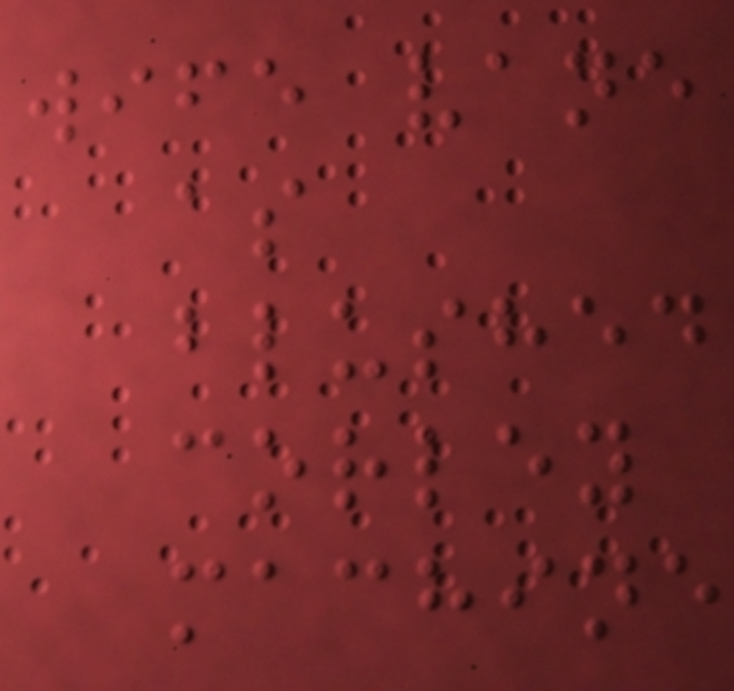wife vane
as
blushed
corley
machine
